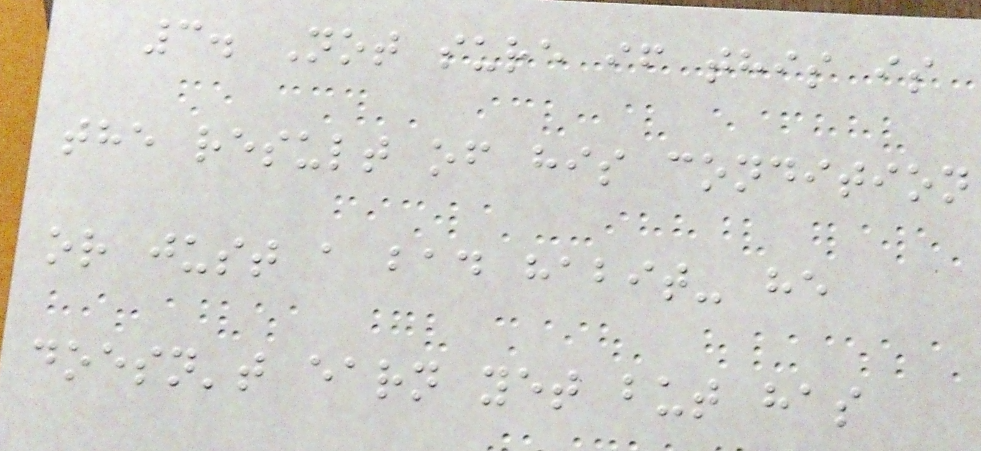3. Not sure if this is
the result of his condition
or just a bad habit- he
doesn't earn yet but has
